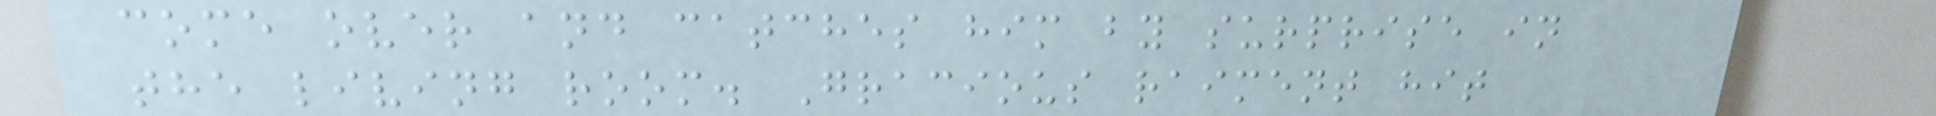come over and catches him by surprise in
the living room. Gracious raiment hit
